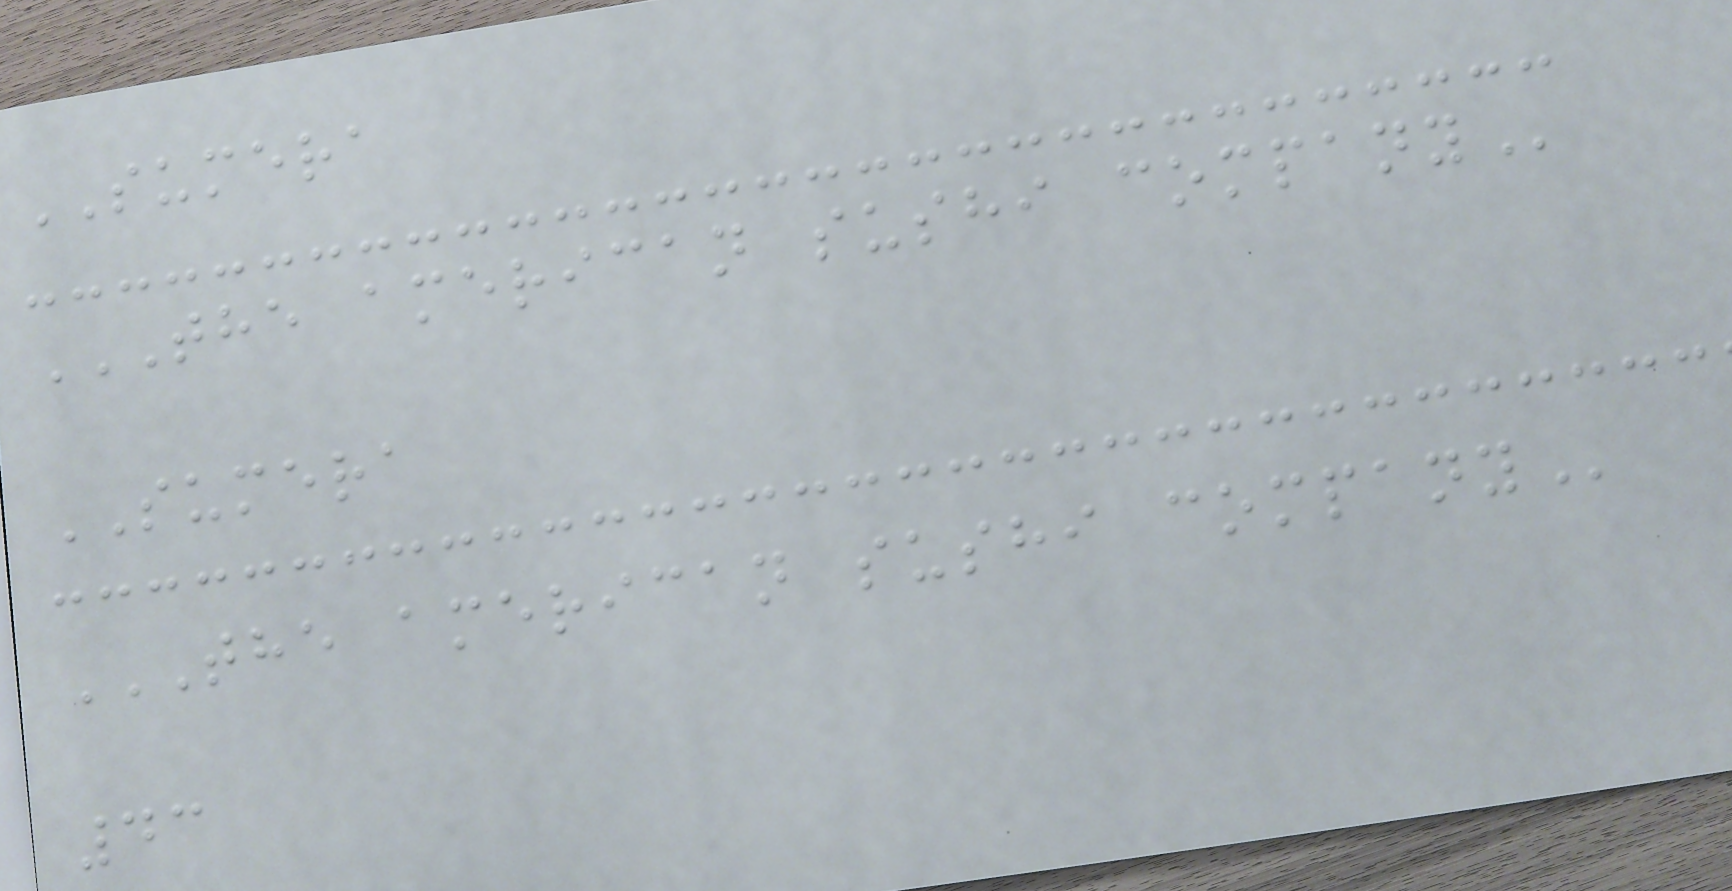SUMERA
THE AMERICAN SUSHI COMPANY
SUMERA
THE AMERICAN SUSHI COMPANY
43
